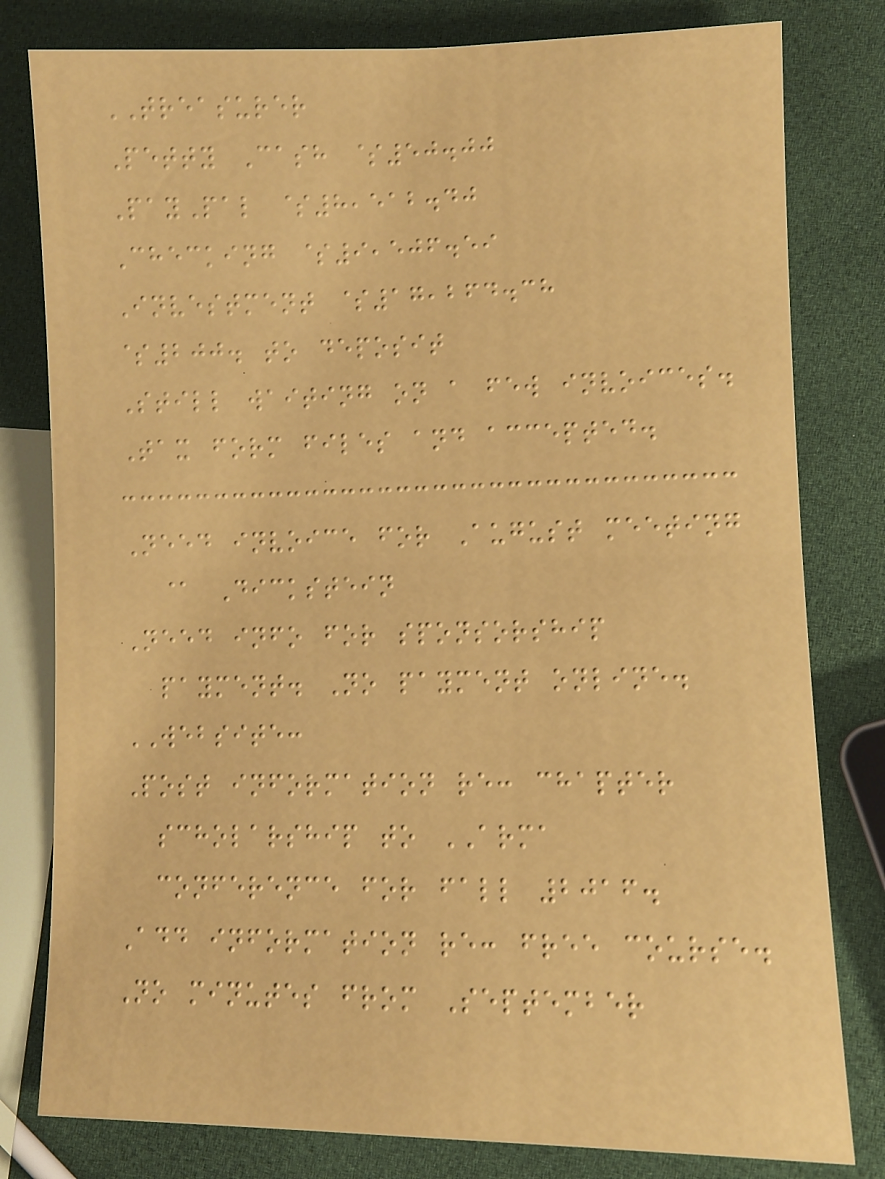TREASURER
Petty Cash $50.00
PayPal $8,512.40
Checking $9,506.59
Investment $17,264.38
$200. to deposit
Still waiting on a few invoices.
Tax form files and accepted.
Need invoice for August meeting
@ Dickstein
Need info for sponsorship
payment. No payment online.
WEBSITE:
Post information re: chapter
scholarship to ARMA
conference for fall 2016.
Add information re: free course.
No minutes from September
